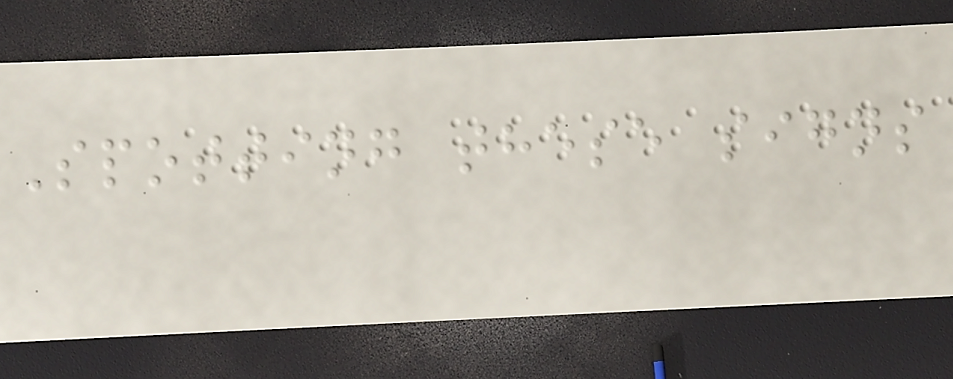Spotting these signs
